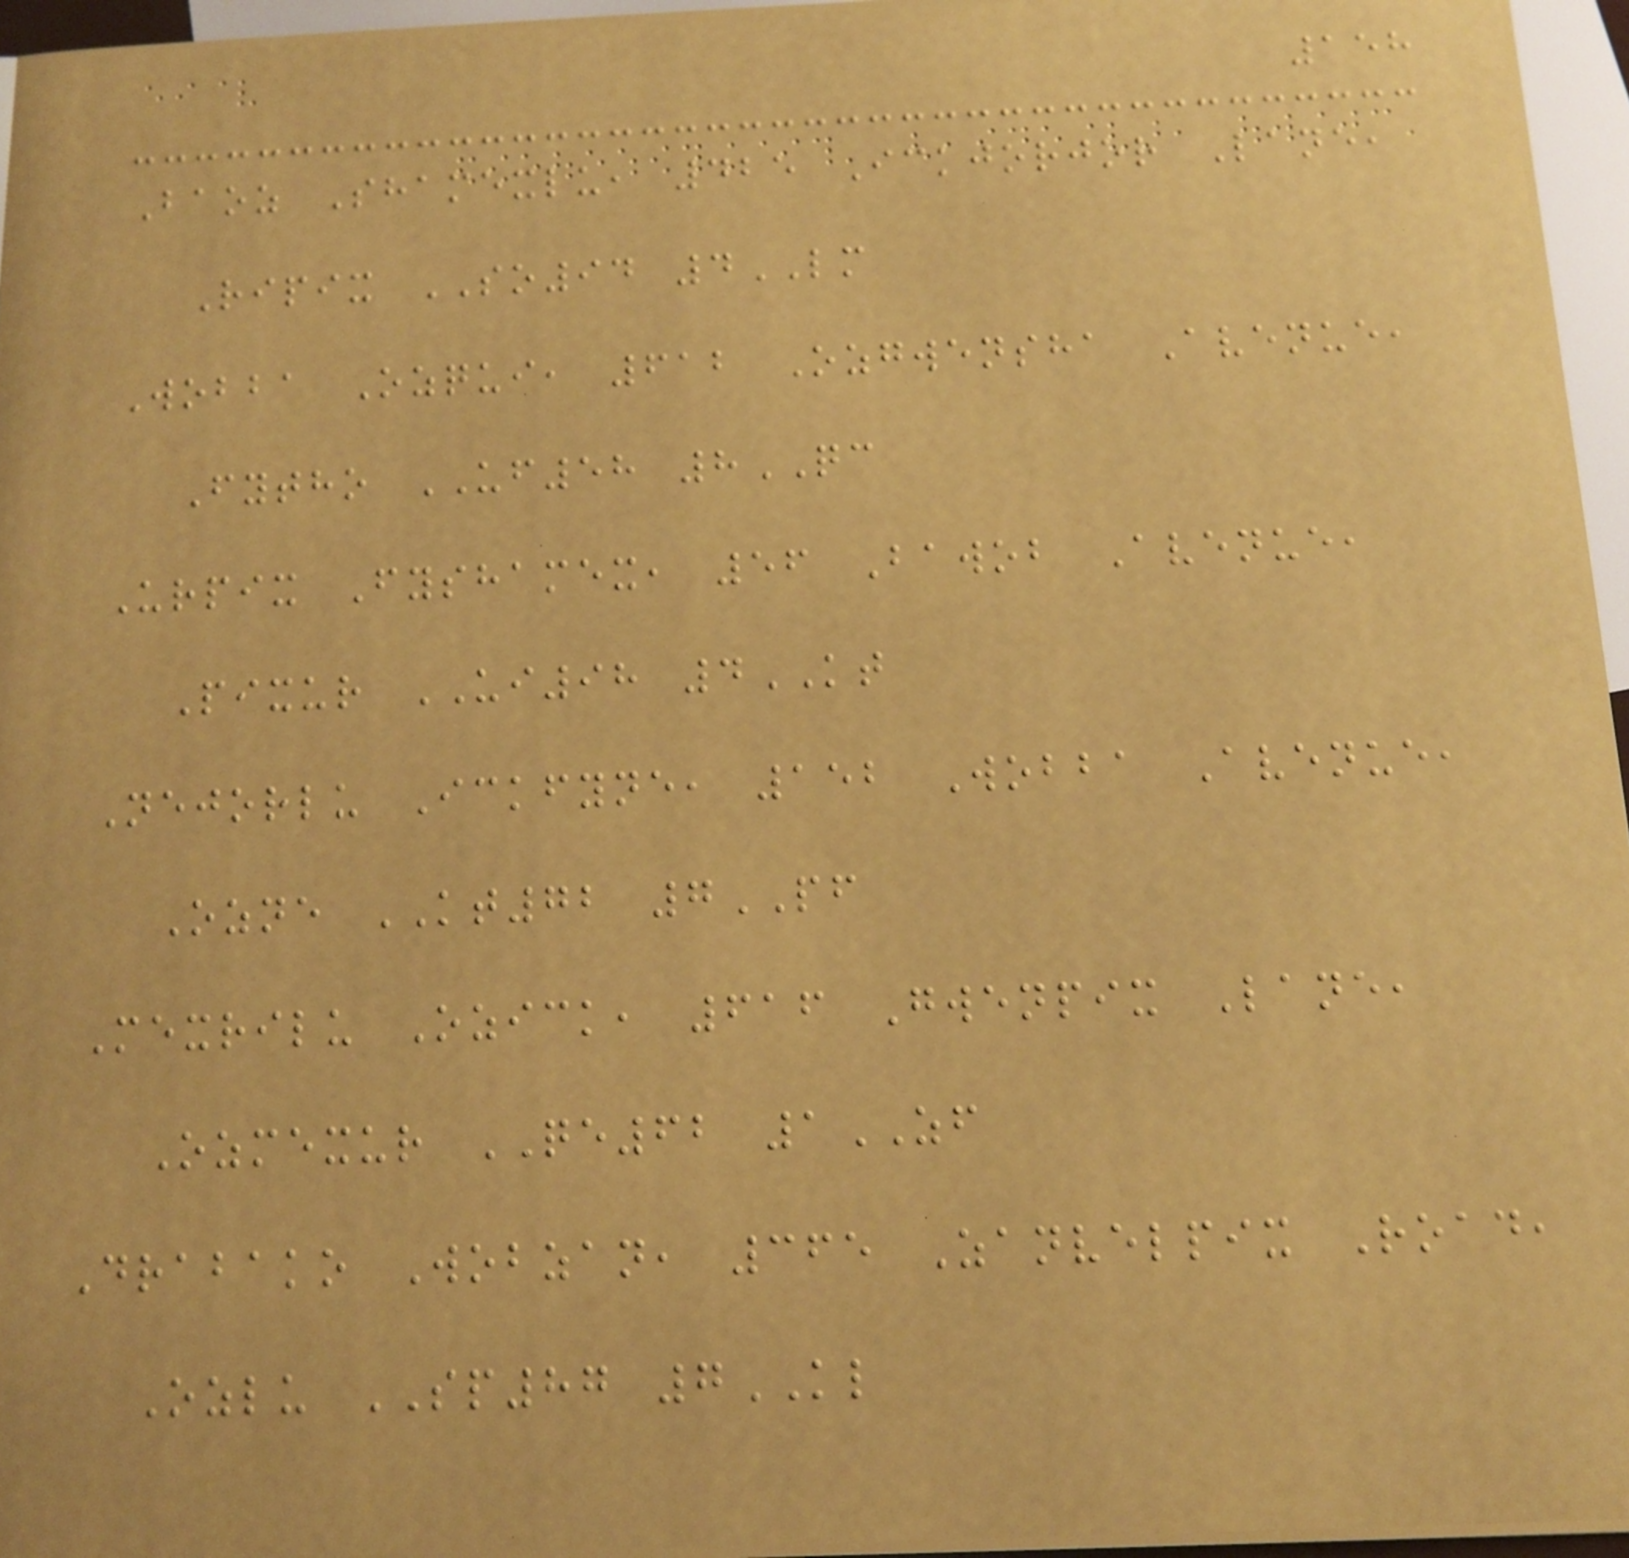158
Baoz Shamexlu, 425 Ickjorjor Lane,
Ripix SO94 4LM
Wobba Ozqui, 612 Ozgwensha Avenue,
Fytho UF58 8QC
Urpix Fyshamex, 56 Bawob Avenue,
Pixur UI98 4KT
Nejorlu Ickfyne, 152 Wobba Avenue,
Ozne KT72 7PF
Mexrilu Ozick, 616 Gwenpix Lane,
Ozmexur QE62 1ZF
Drabako Wobzan, 365 Zanvelpix Road,
Ozlu SP87 7KL
